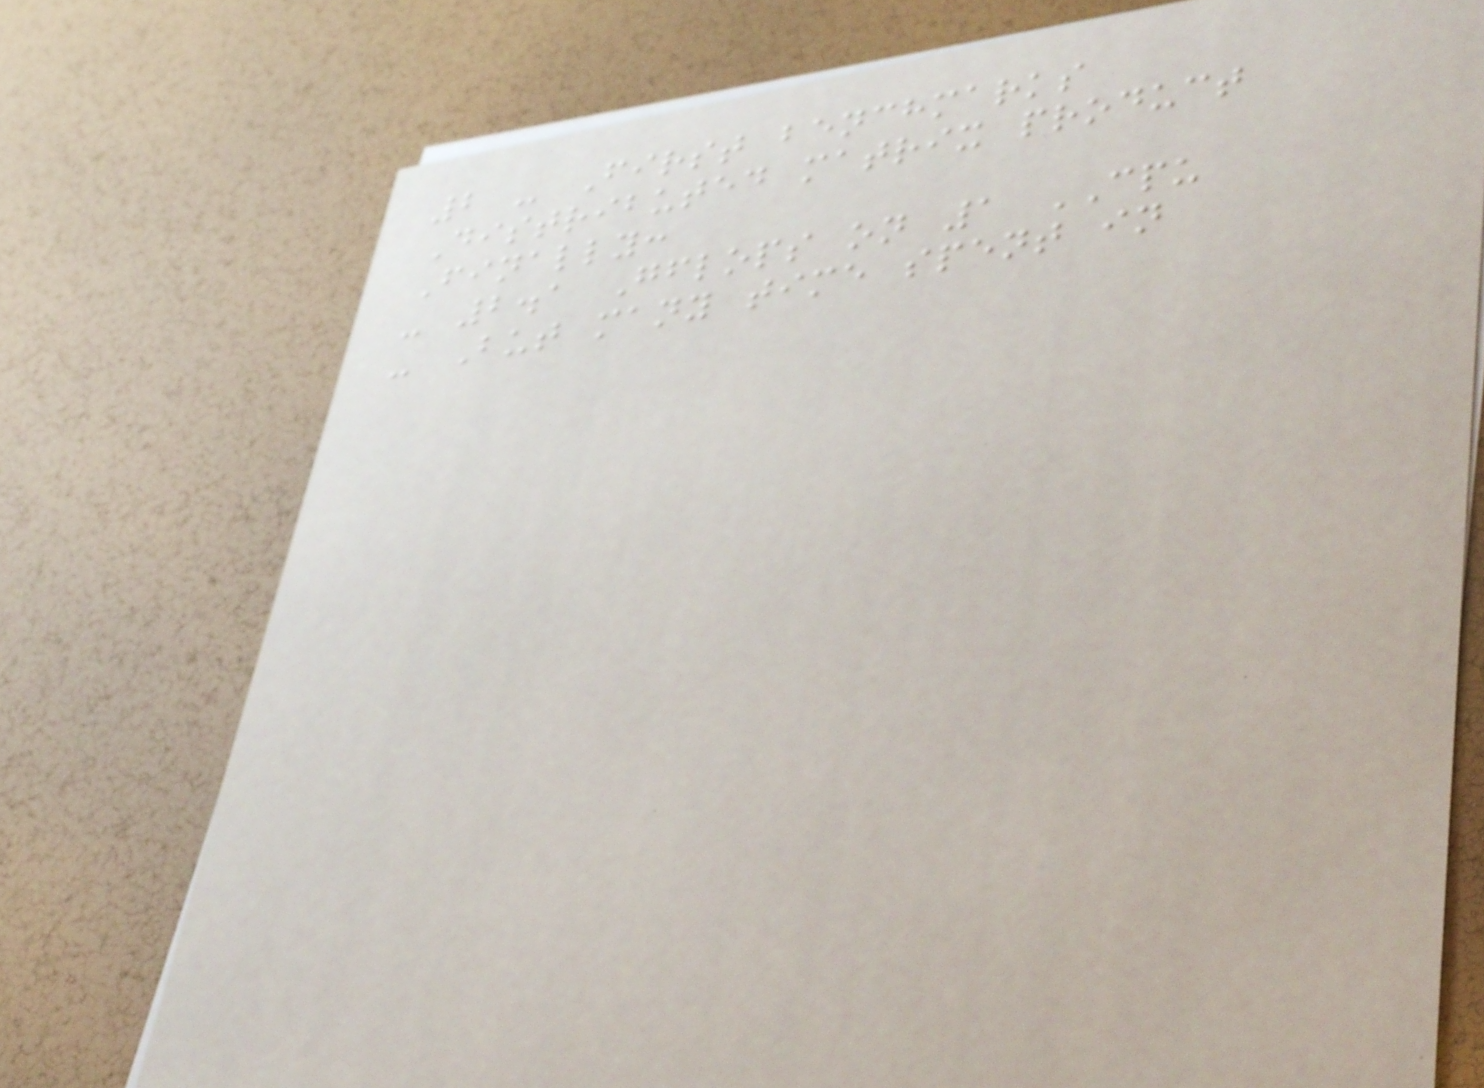2 - First benchmarks
Distributed matrix product
Finally:
- 2.1 Gflops on 1 CPU
- But many time spent in
